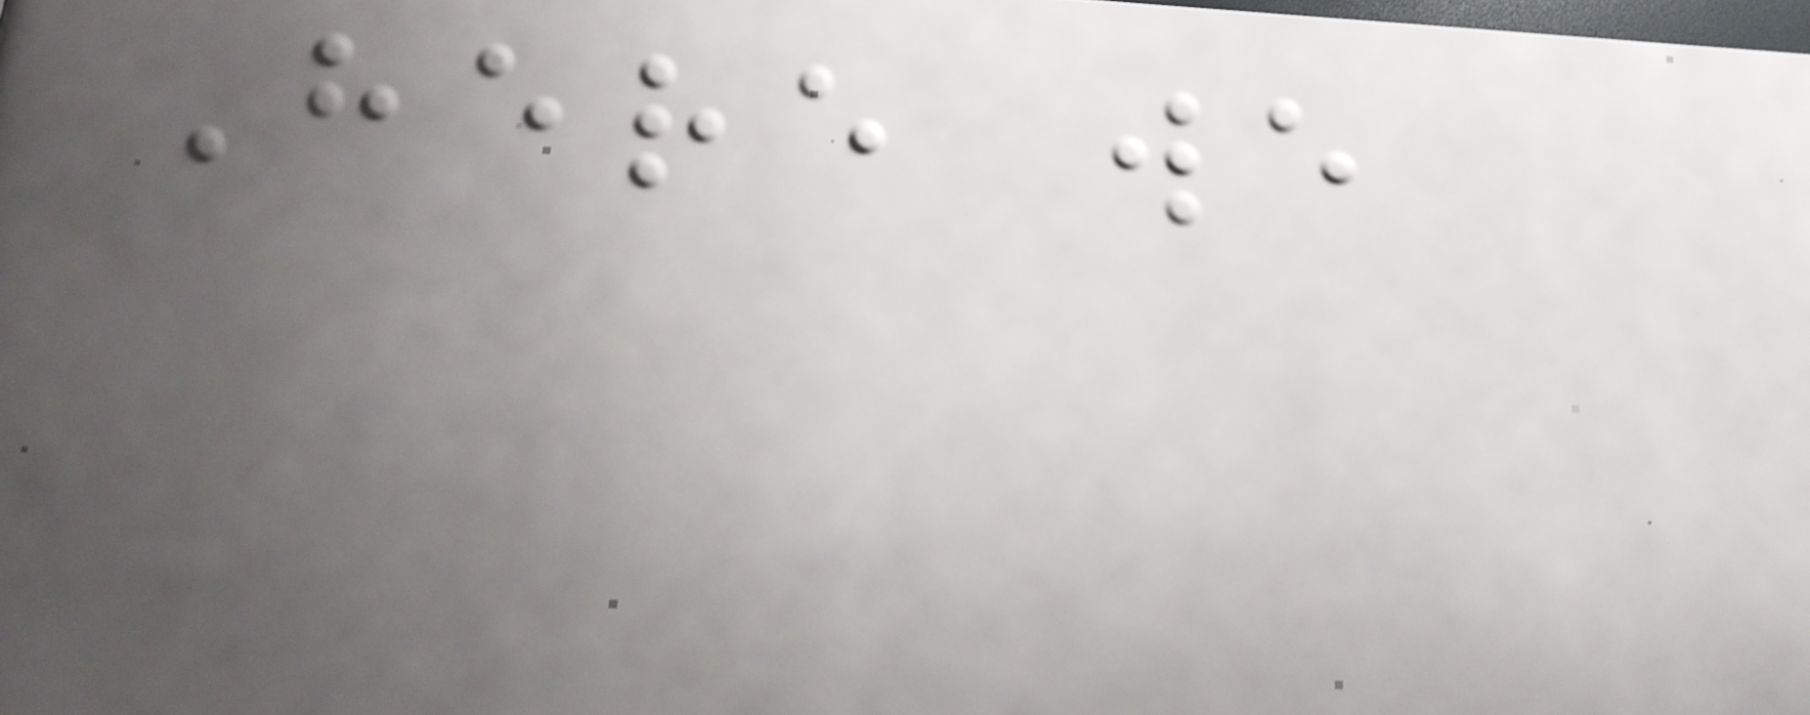Here we
